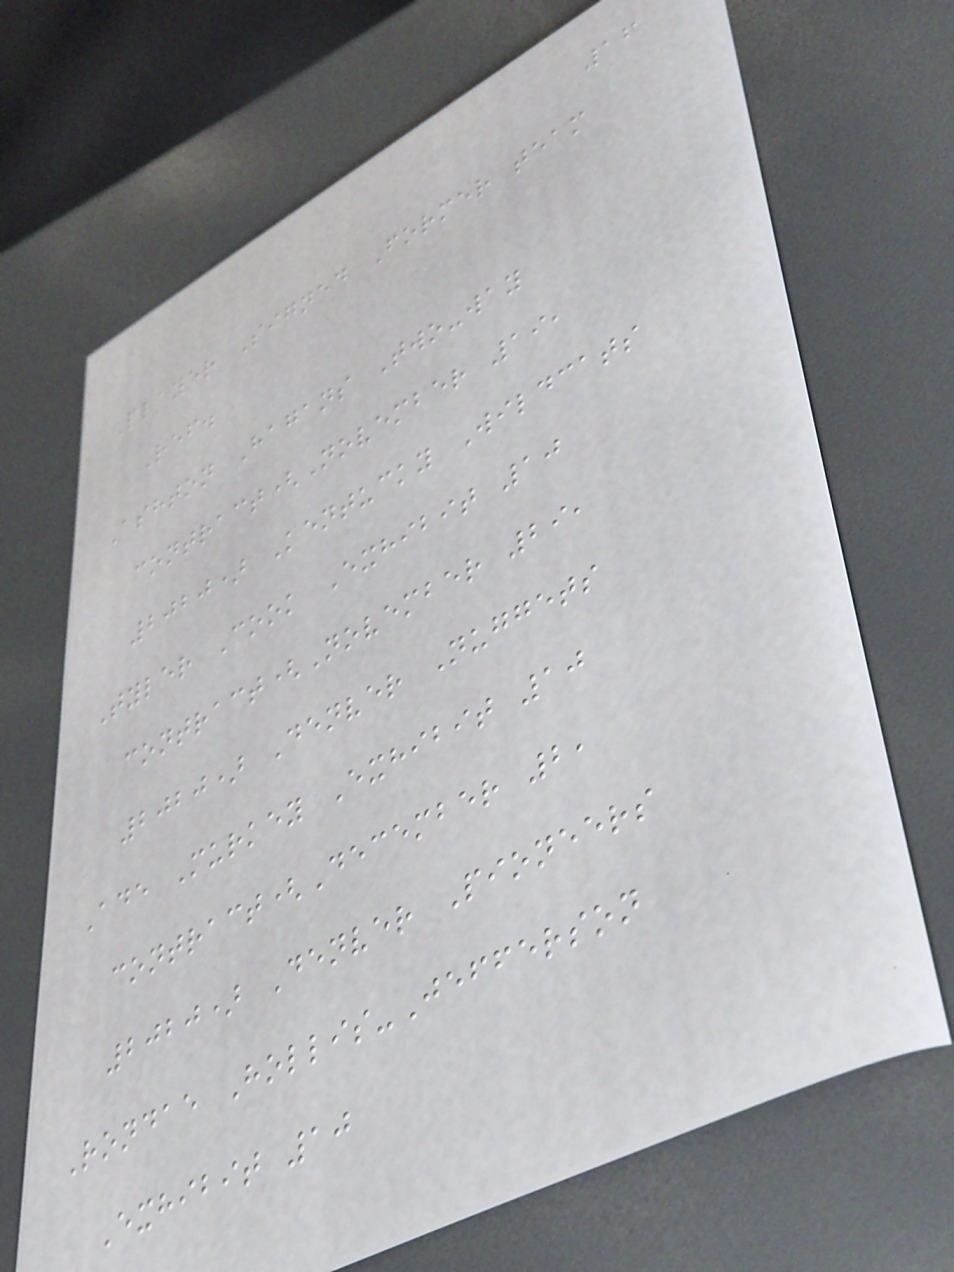16
Player Signed Former team
Ref.
Ashton Hagans Two-way
contract(November 19,
2020) Kentucky Wildcats
Tyler Cook Exhibit 10
contract(November 29,
2020) Denver Nuggets
Ade Murkey Exhibit 10
contract(December 2,
2020) Denver Pioneers
Rondae Hollis-Jefferson
Exhibit 10
